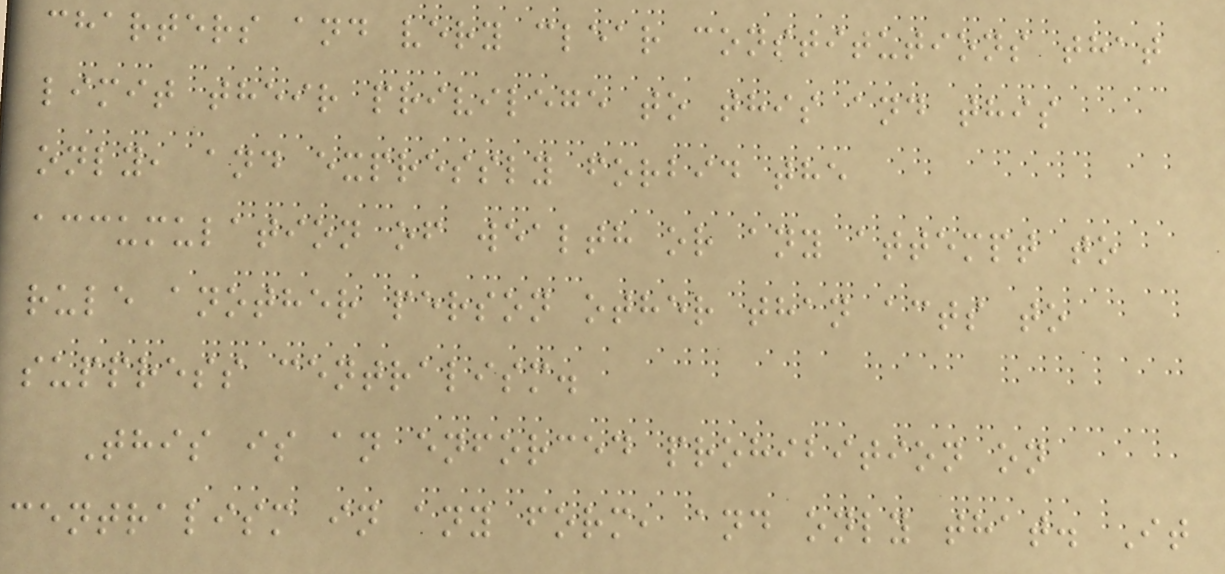charters and very clear constitutions that
limit their privilege to this and this
only, and expressly forbid the
accumulation of wealth or any attempt to
rule another person other than acts to
suppress centralism.
This is an enforced prohibition on
centralism in any form, and only that. It
